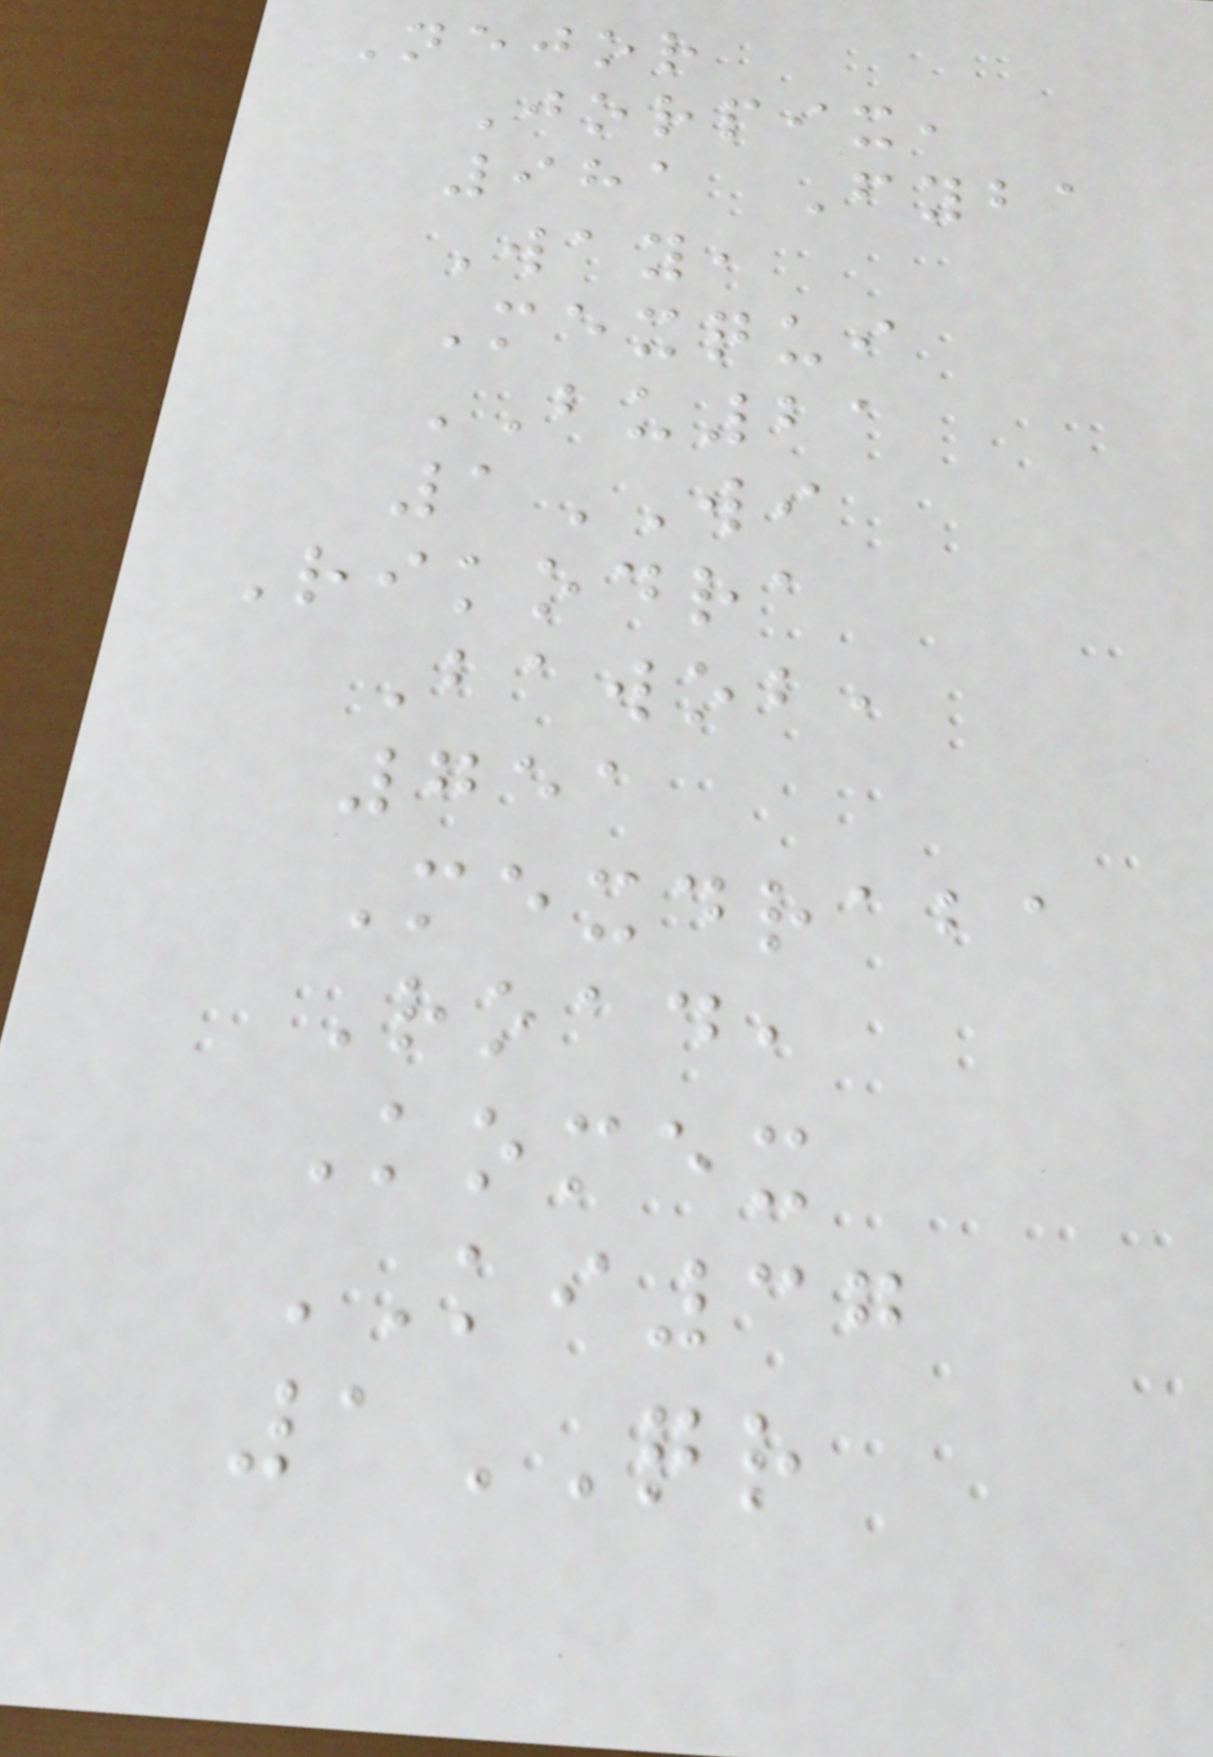Nejor
Jorpix,
981 Fyba
Way,
Mexqui
BU21
1WI
Rikodra
Bawob,
751
Mexdraba
Road,
Komex
KI37
1QR
